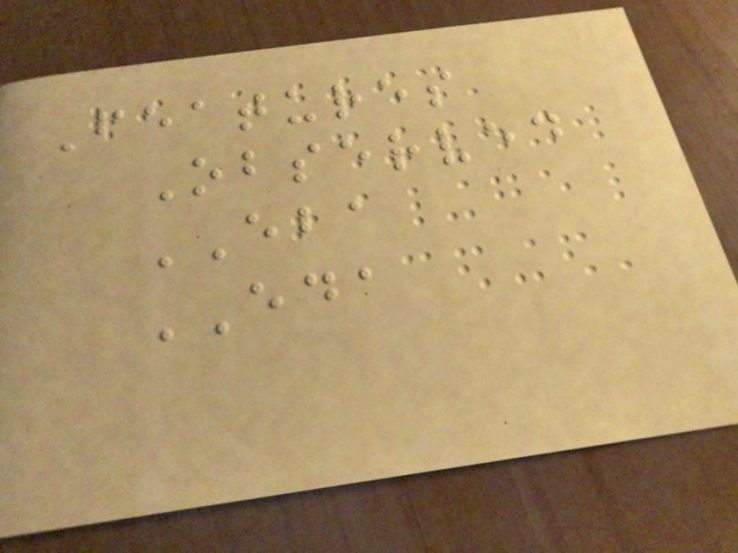Features
Observed
EBA
EDA
